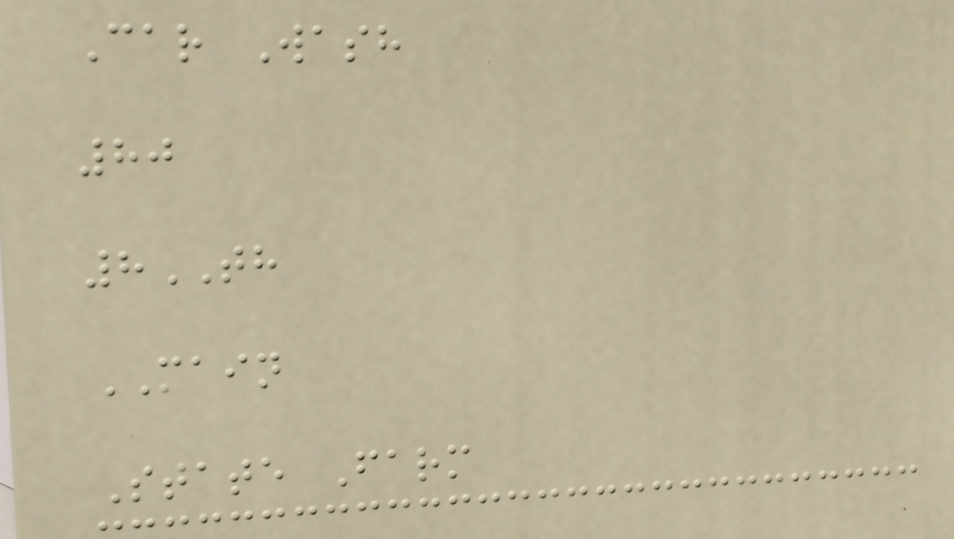Car Wash
80
8TH
MAIN
State Farm
